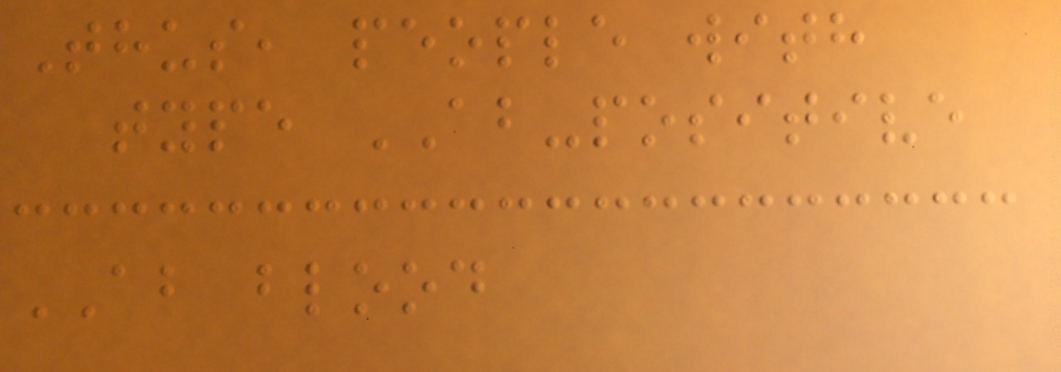Thus, people with
type AB-positive
AB blood
